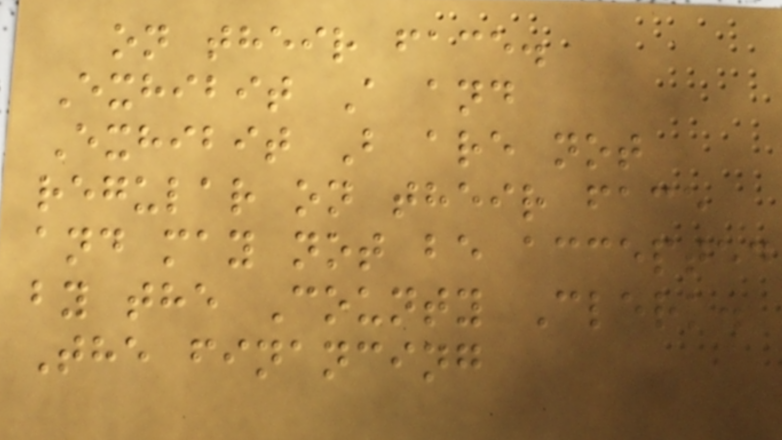on their face.
Exhibit A and
Exhibit B are not
regular on their face
and may not be accepted
by the County Clerk.
The financing
